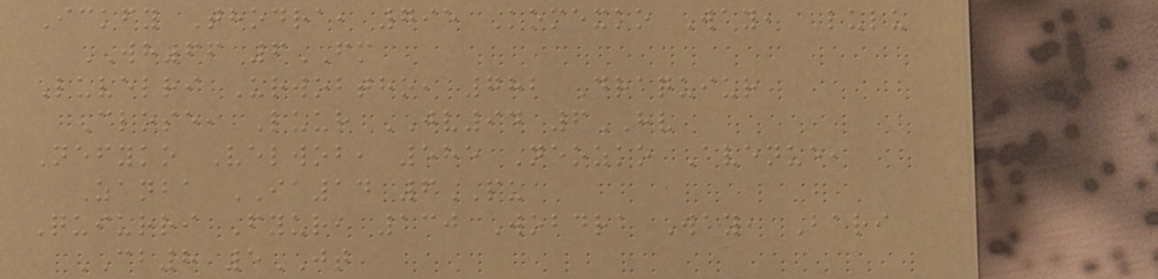Ickfy Thodra, 795 Komexko Way, Lulu
WH66 6FM
Luvelri Urwobtho, 782 Draquiur
Close, Luur JV94 6HV
Nefyko Velwob, 585 Neozko Avenue,
Zanba IA14 6PU
Quiurri Fyur, 130 Wobdra Way, Bari
CB8 5JT
